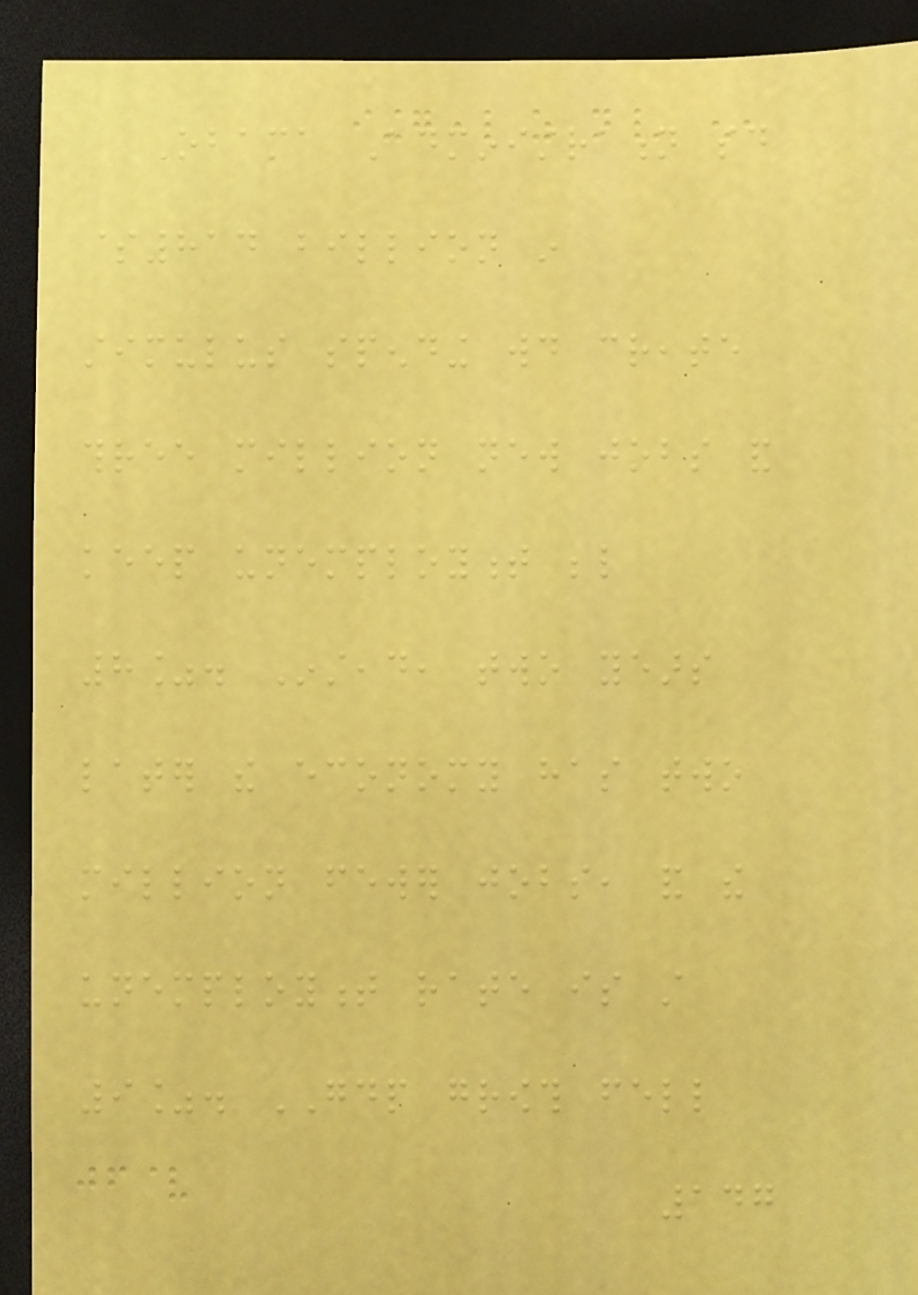Obama Administration said
$814 billion in
stimulus spending would create
three million new jobs and
keep unemployment below
8%. Instead, two years
later the economy has two
million fewer jobs, and the
unemployment rate is still
9%. GDP growth fell
147
